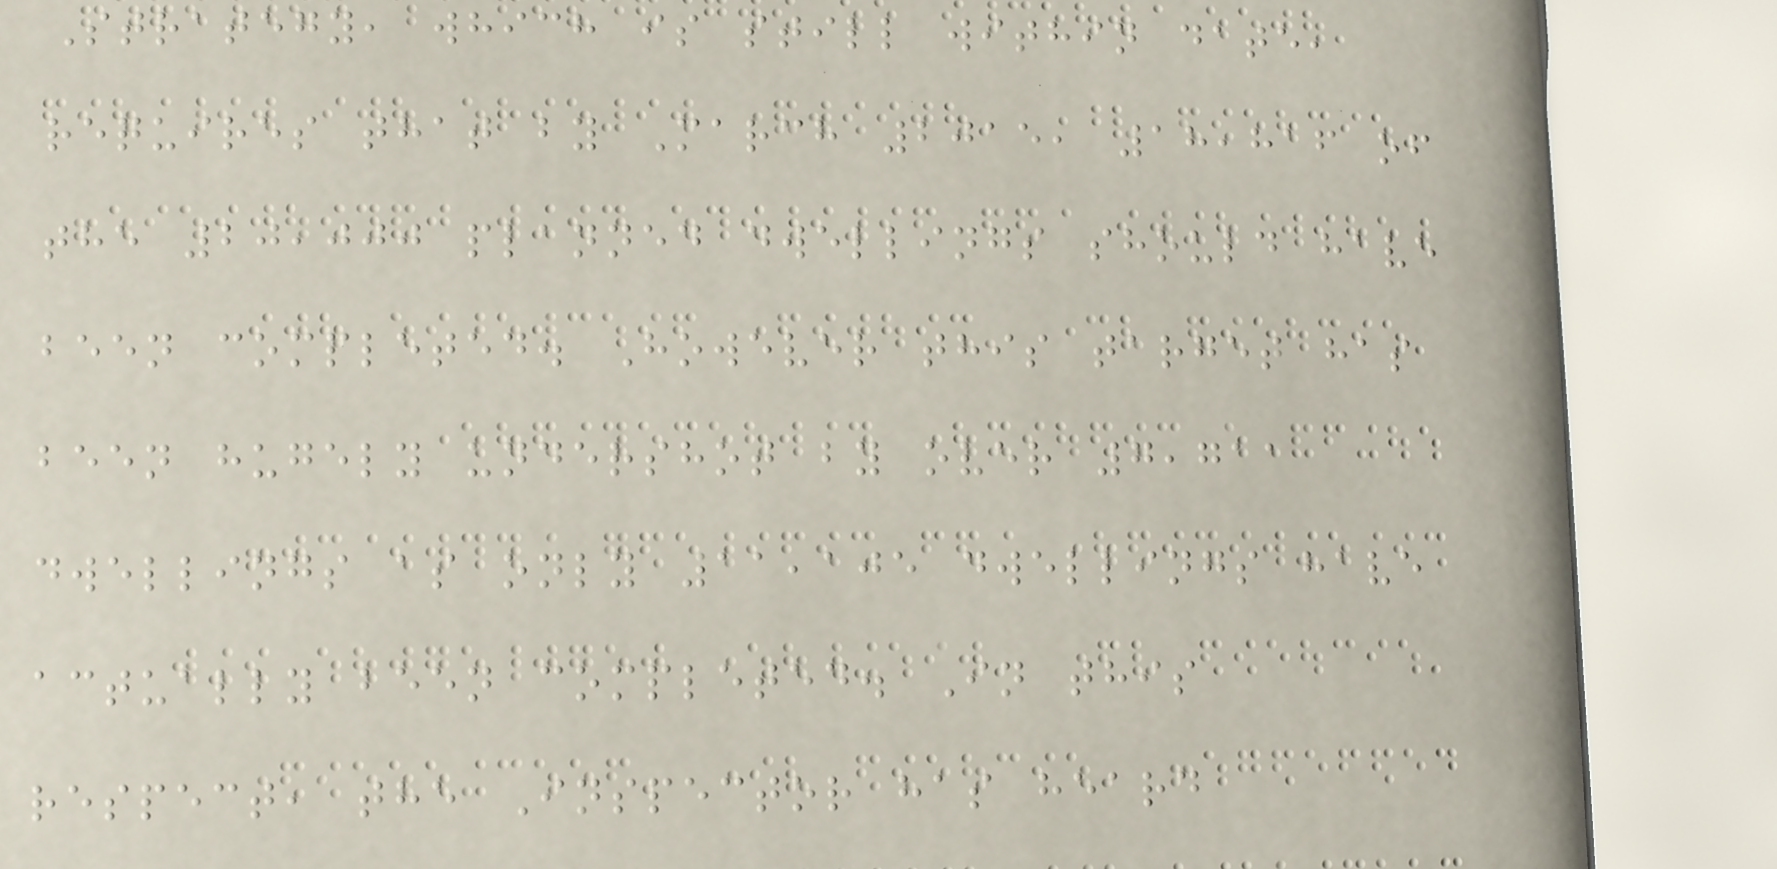Strategy, which is still within date,
requires that by March 2015, 18,816 of
the 20,000 planned dwellings should have
been completed. However this target has
been hugely undershot by over 7,711
dwellings as only 11,105 dwellings have
actually been completed. In this
respect, the Inspector has heard
